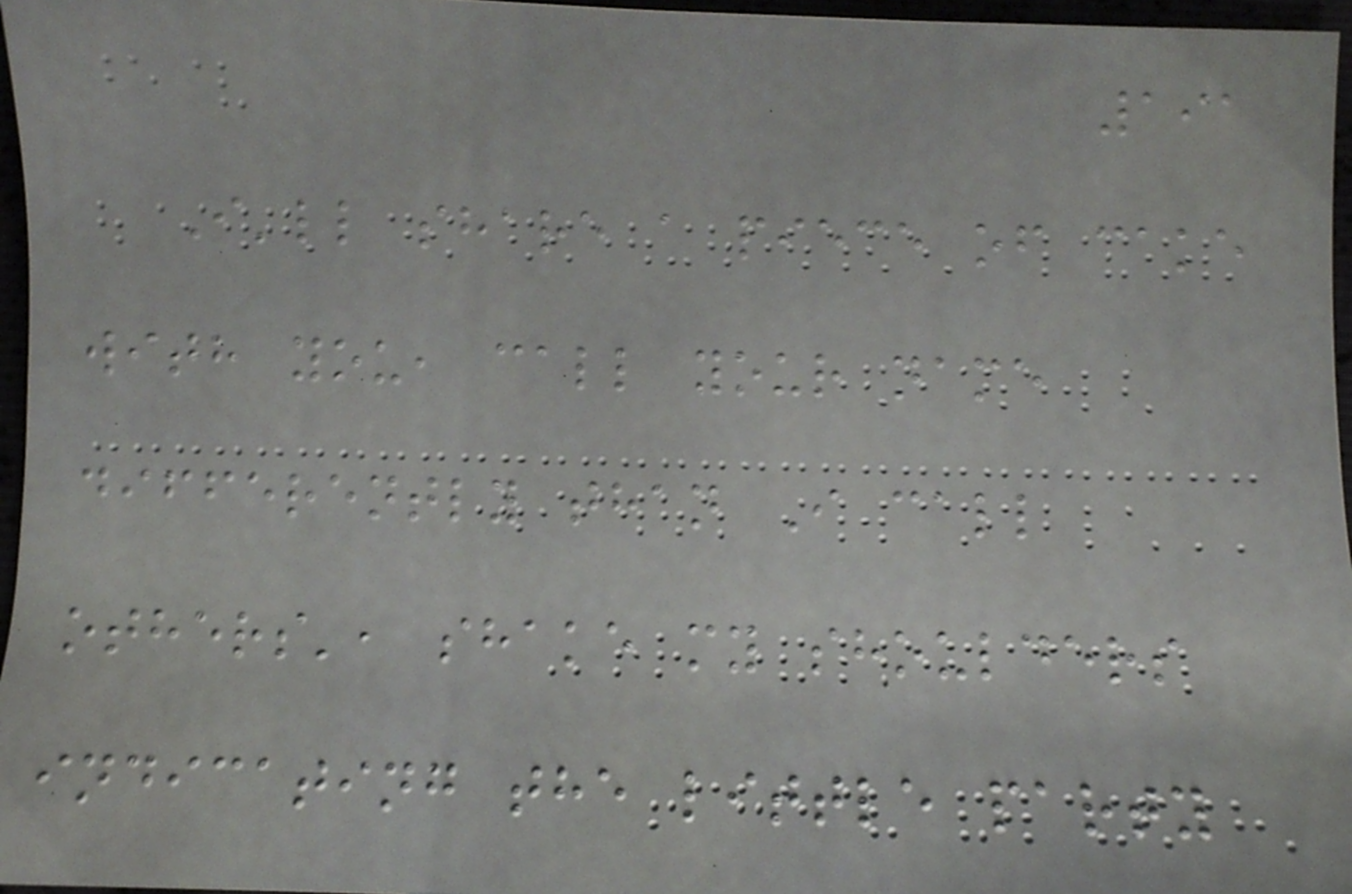191
I'll share a piece of cake
with you, call your name
differently than I call
others', shake my shoulders
indicating the little party
